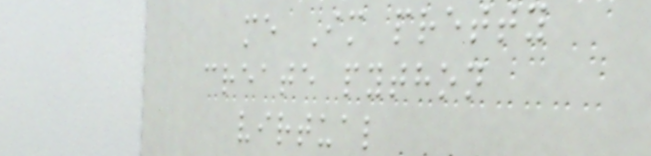me Im pretty
create python
virtual
